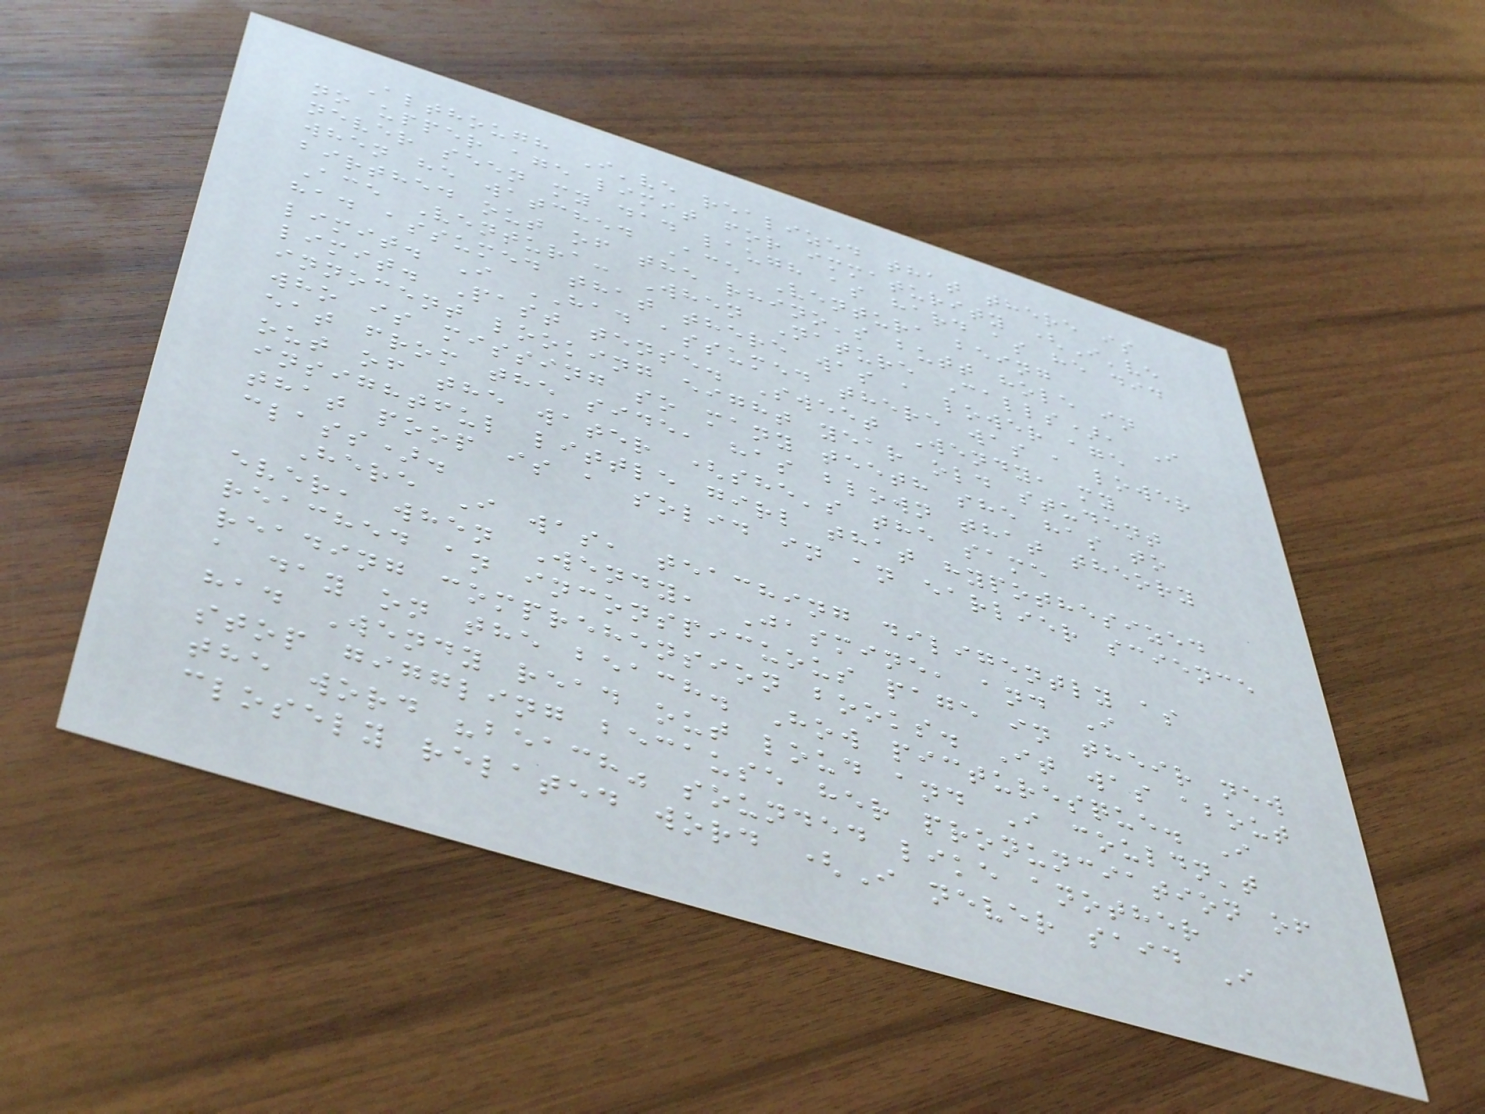Although I've realized that there is
no upper age limit for immaturity (I've
never seen my dad laugh as hard as he did
when he watched Ace Ventura being
birthed out of the rhino's butt hole in
Ace Ventura: When Nature Calls), I
had assumed that there was a lower age
limit. I HAD assumed there was a lower
limit. Past tense. Sweet Wendy, my
innocent looking eight year old student
who is missing so many teeth she has to
eat from the side, has blown that theory
out of the water (she's the same
insightful little girl that hypothesized
that poop is a solid in an earlier science
class).
Here I was, teaching diligently as
ever, when Wendy, Jasmine, and I
reached an inconspicuous page in their new
reading comprehension books. It was about
a day on the beach. How picturesque. I
had Wendy read out loud and I couldn't
stop giggling because her pronunciation of
the word "beach" sounded like another
closely related word (I never said I
